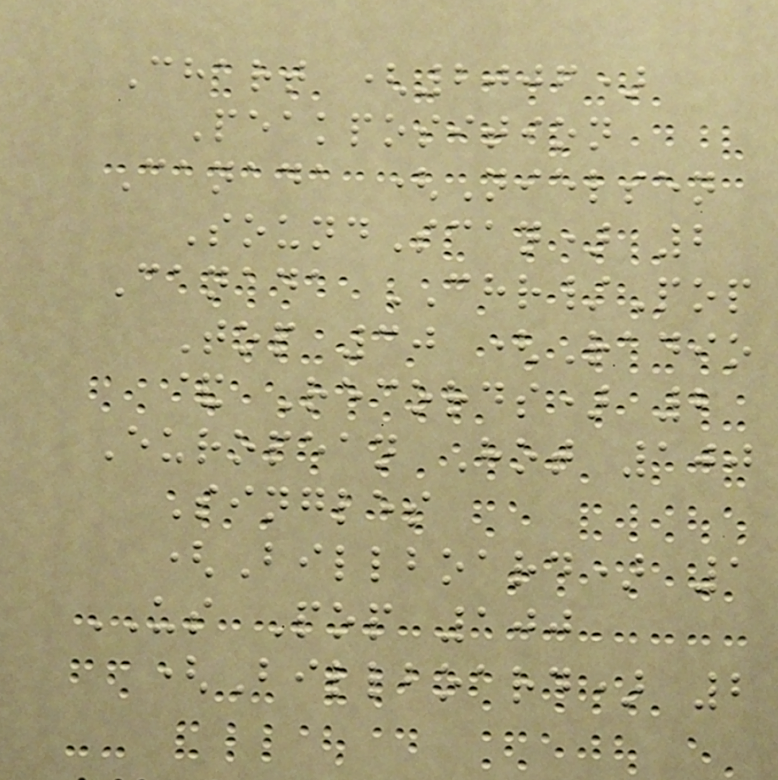Chart (2006)
Peakposition
Canada (Nielsen
SoundScan) 2
Canada CHR/Pop
Top 30 (Radio
& Records) 2
European Hot 100
Singles
(Billboard) 1
US Pop 100
(Billboard) 2
